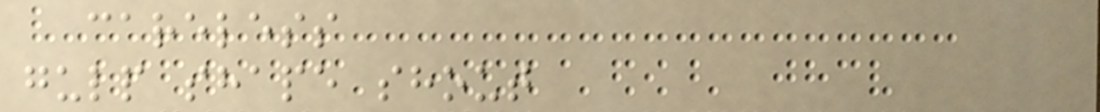careless
gulp shape shout
